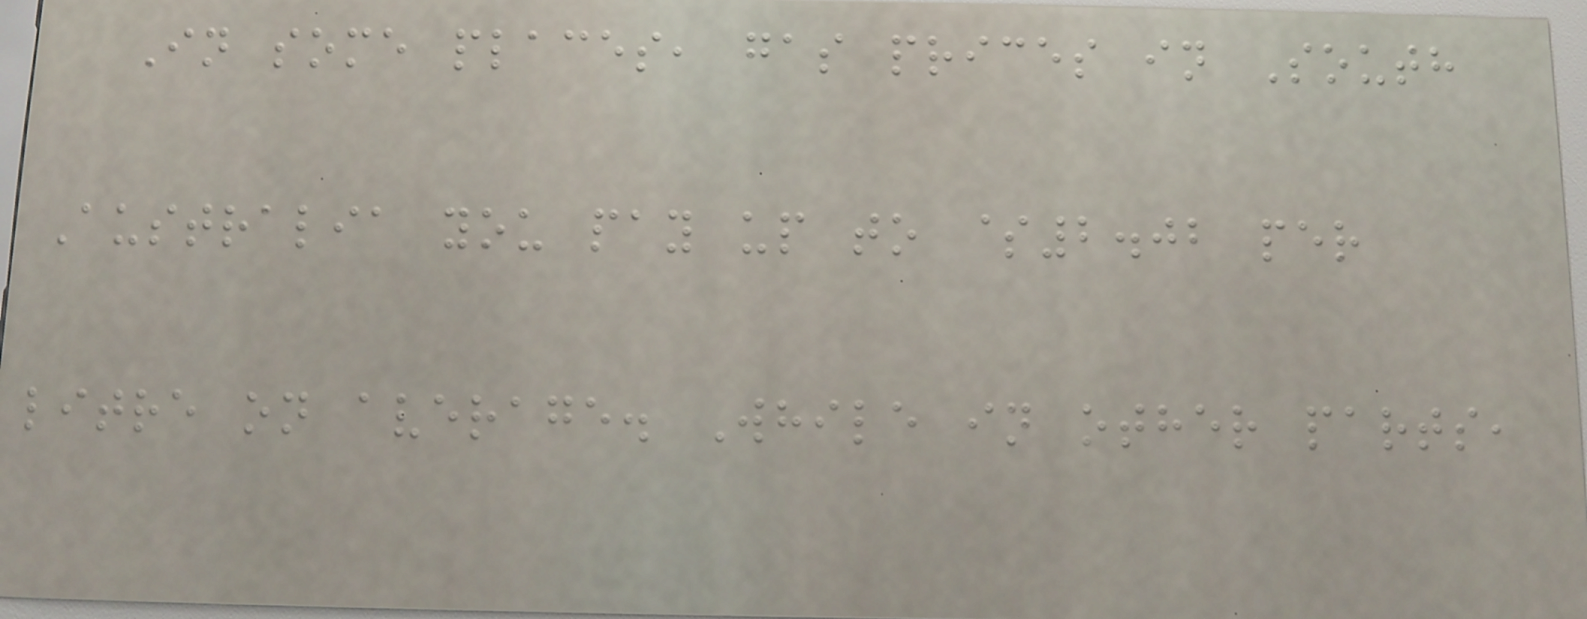In some places, gas prices in South
Australia you pay up to $2.02 per
litre on average. While in other parts,
